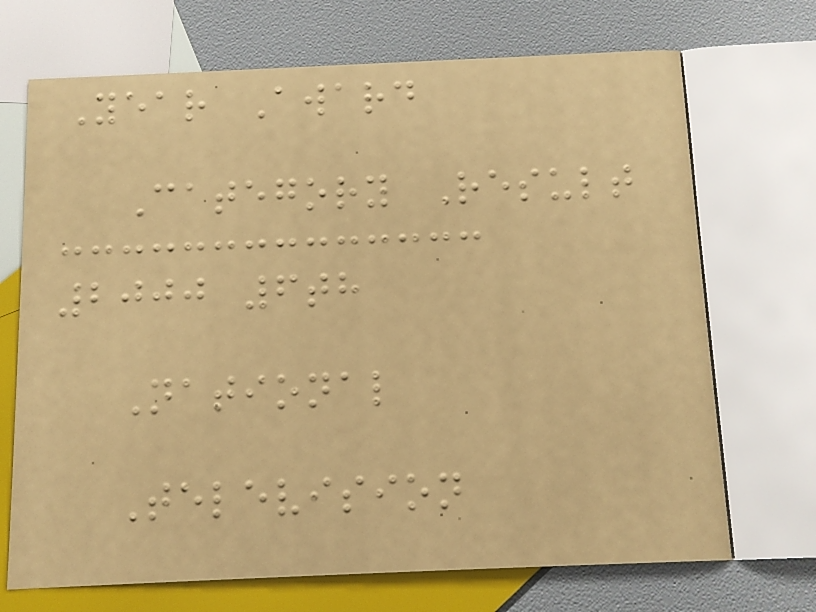Year Award
Category Result
2000 6th
National
Television
